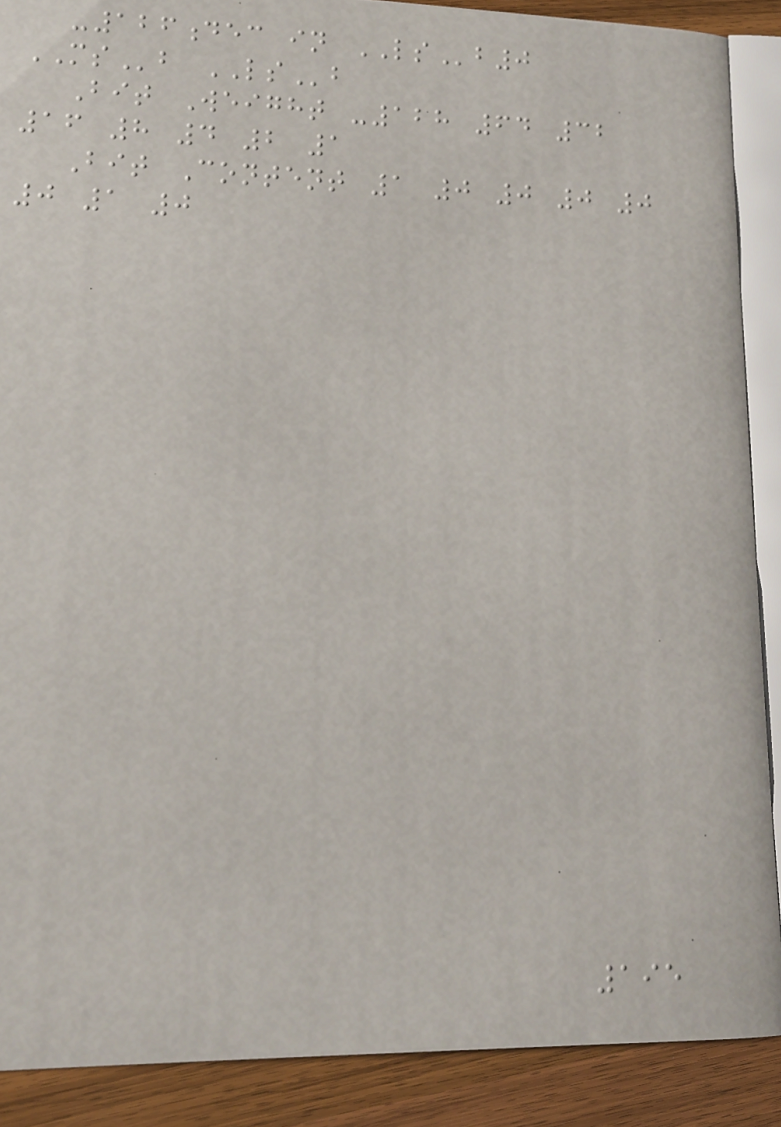-126dec in LSb0
MSb LSb
Bit Weight -128 64 32
16 8 4 2 1
Bit Content 1 0 0 0 0
0 1 0
195
